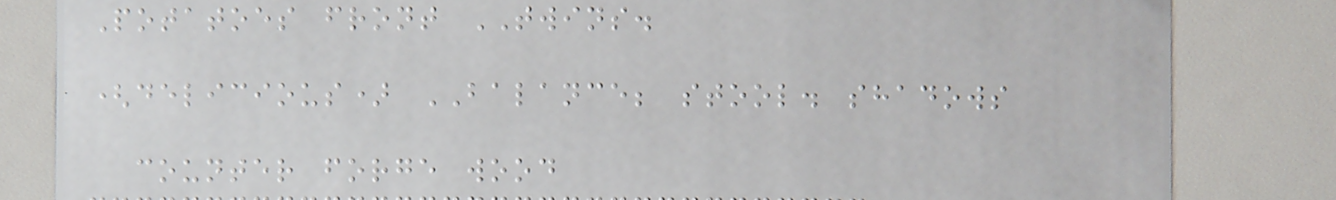Potatoes front TWINS.
(delicious) BALANCE; stool. shadows
counter forge wood
